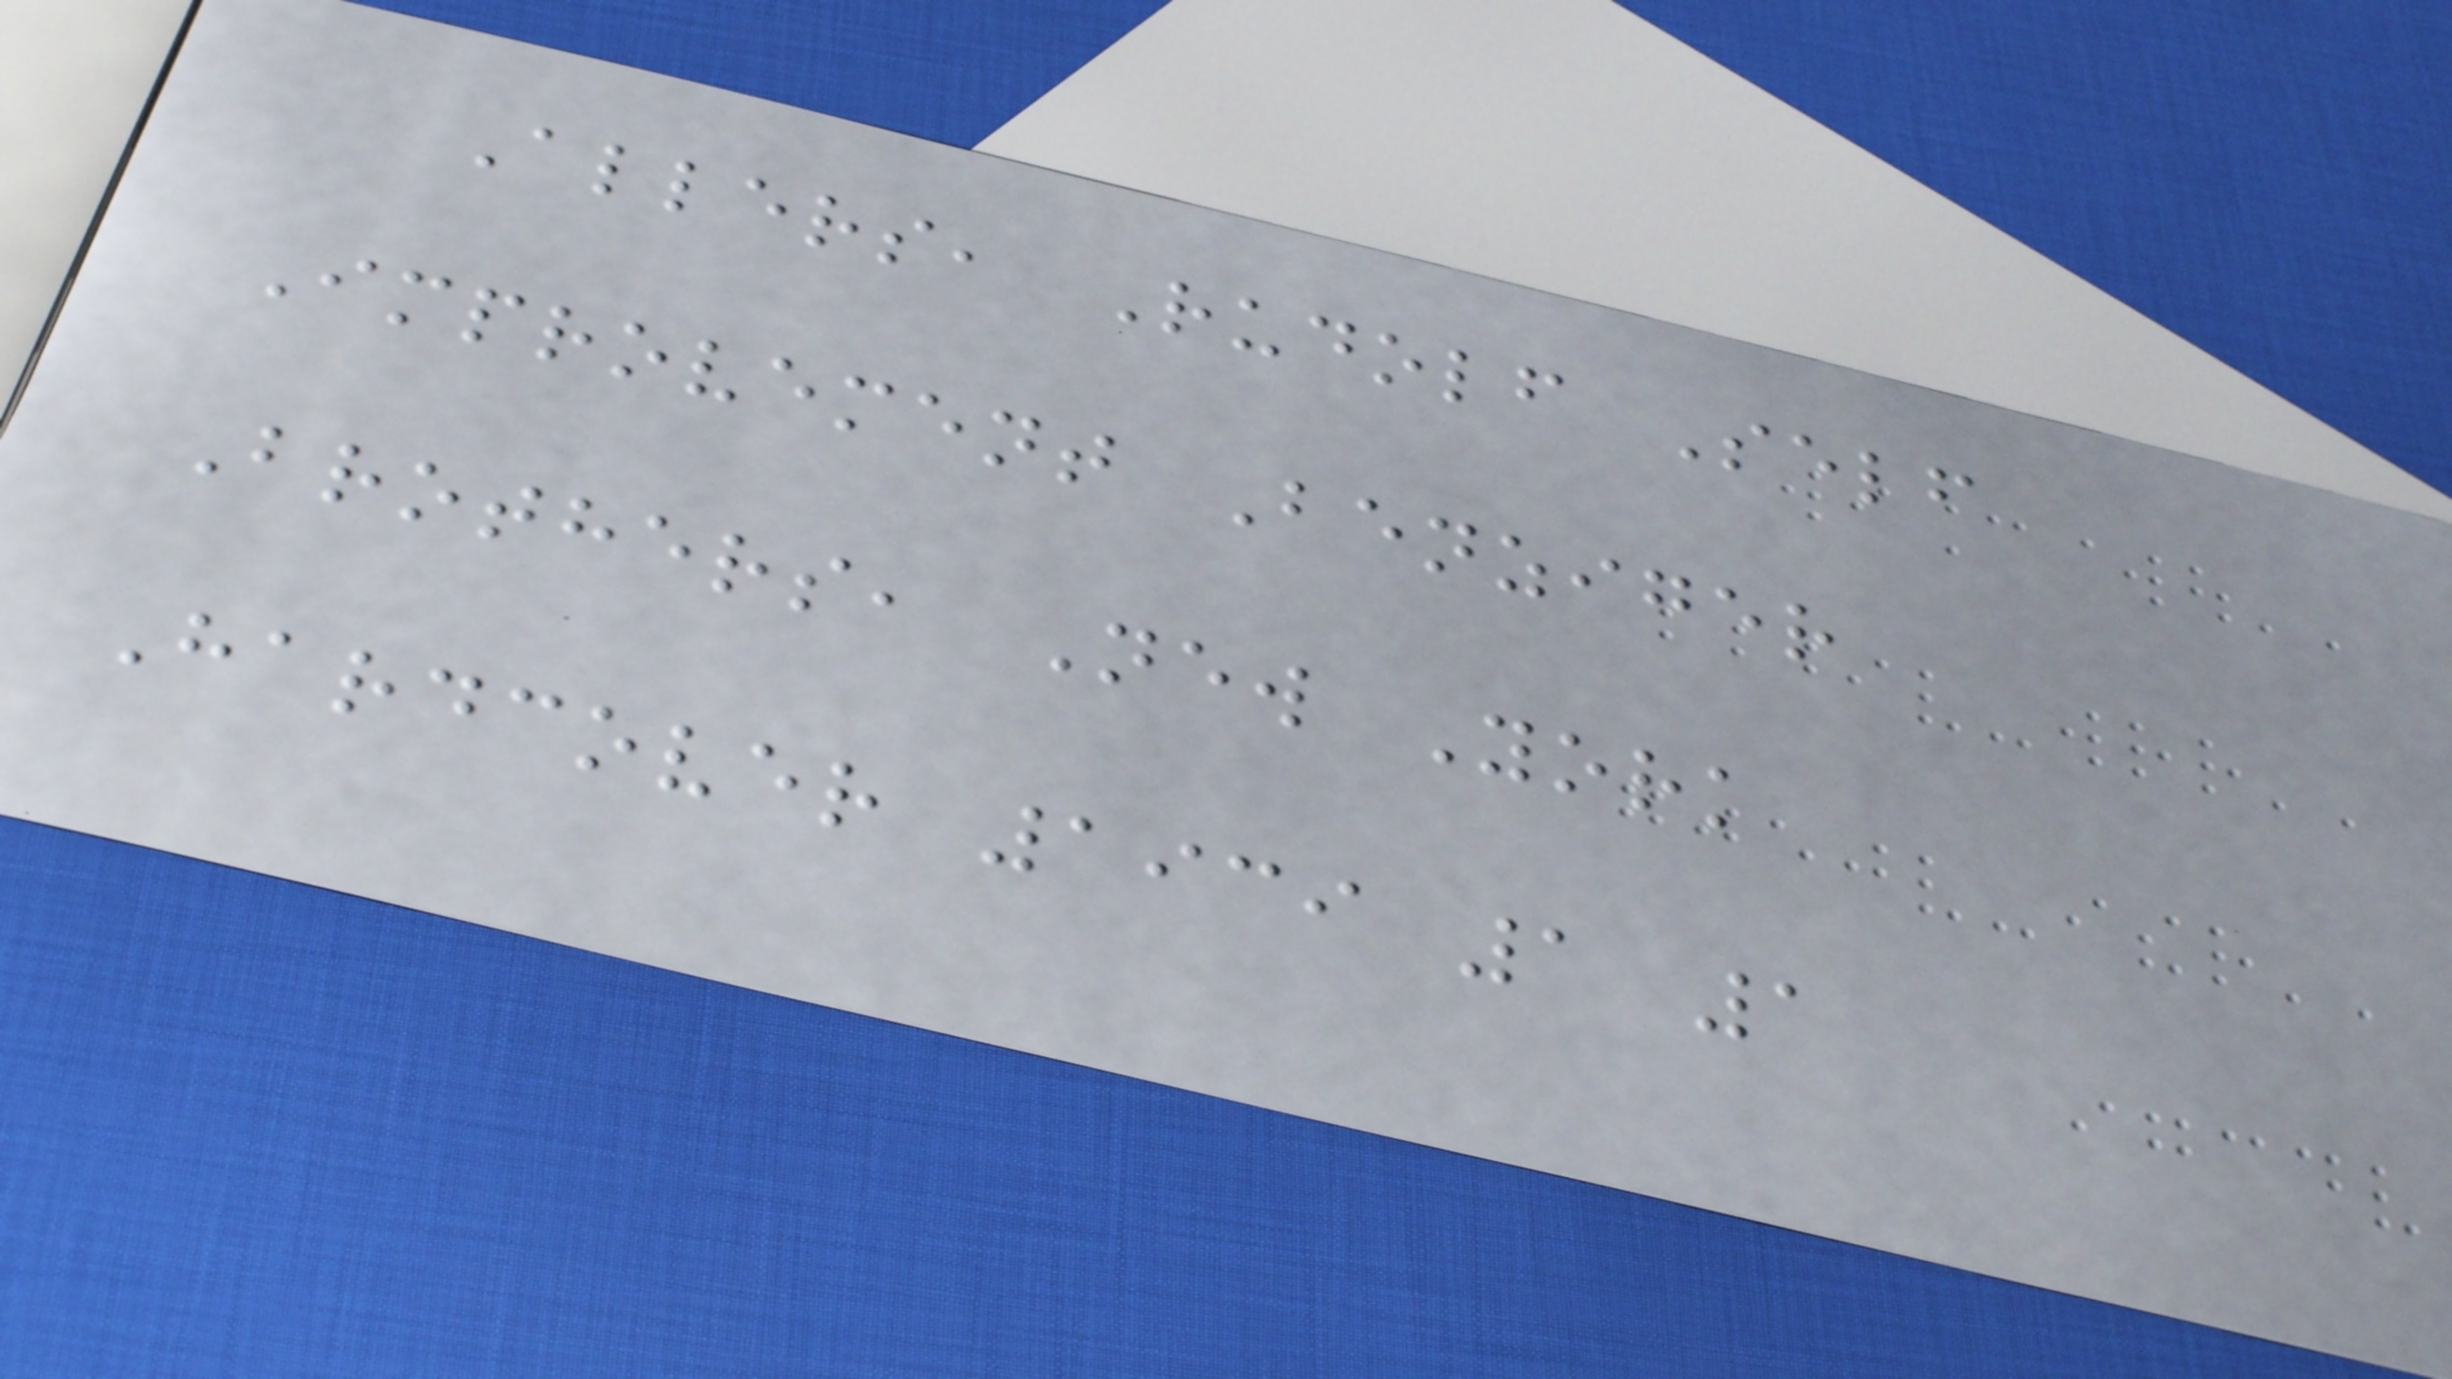Allers, Rudolf Self
Improvement Benziger
Brothers, New York
Hardcover 1939 1 1
